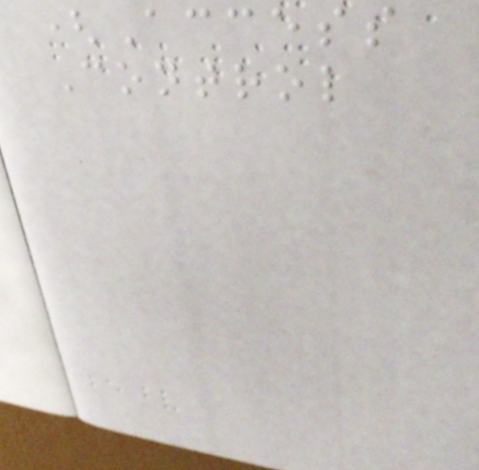(Access
Control
